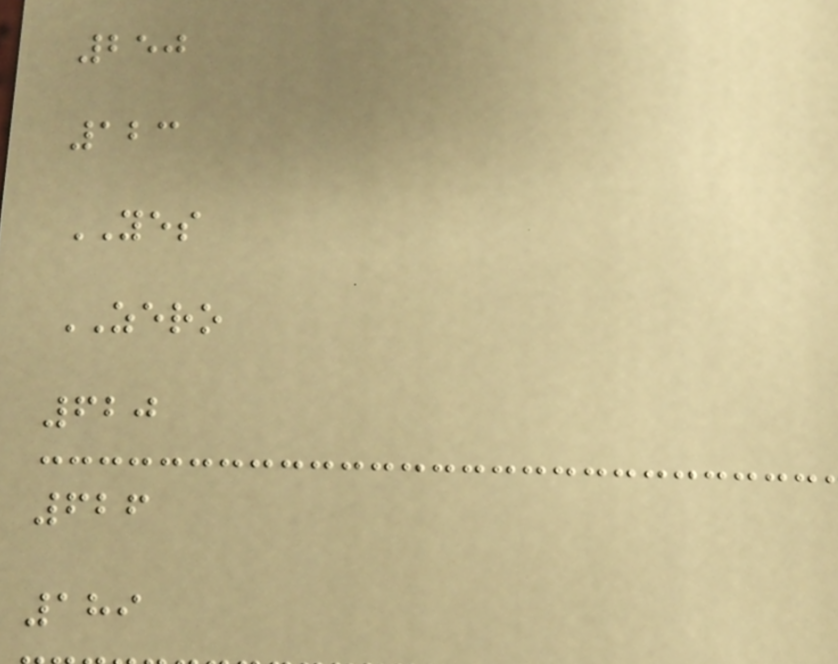250
123
YES
ZERO
620
626
189
